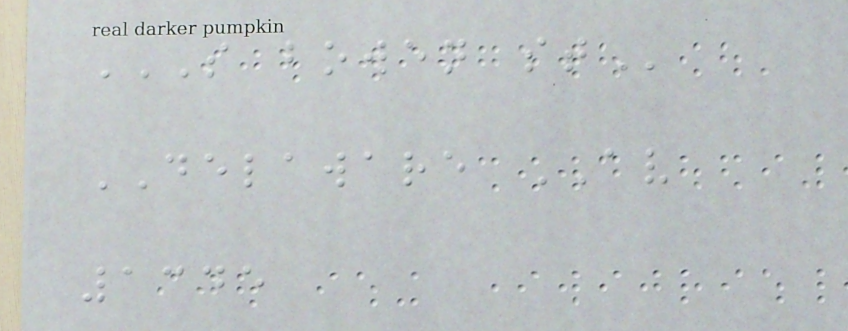S BOWEN ST
DELAWARE AV
1345
